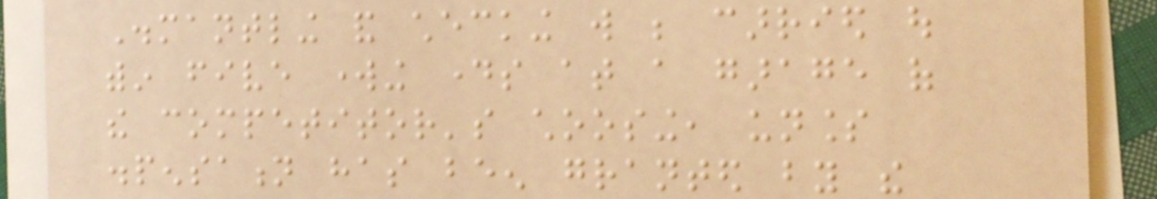Dismantling and checking will be carried out
within five working days at a garage of
the competitor's choosing, unless
dispensation has been granted by the
